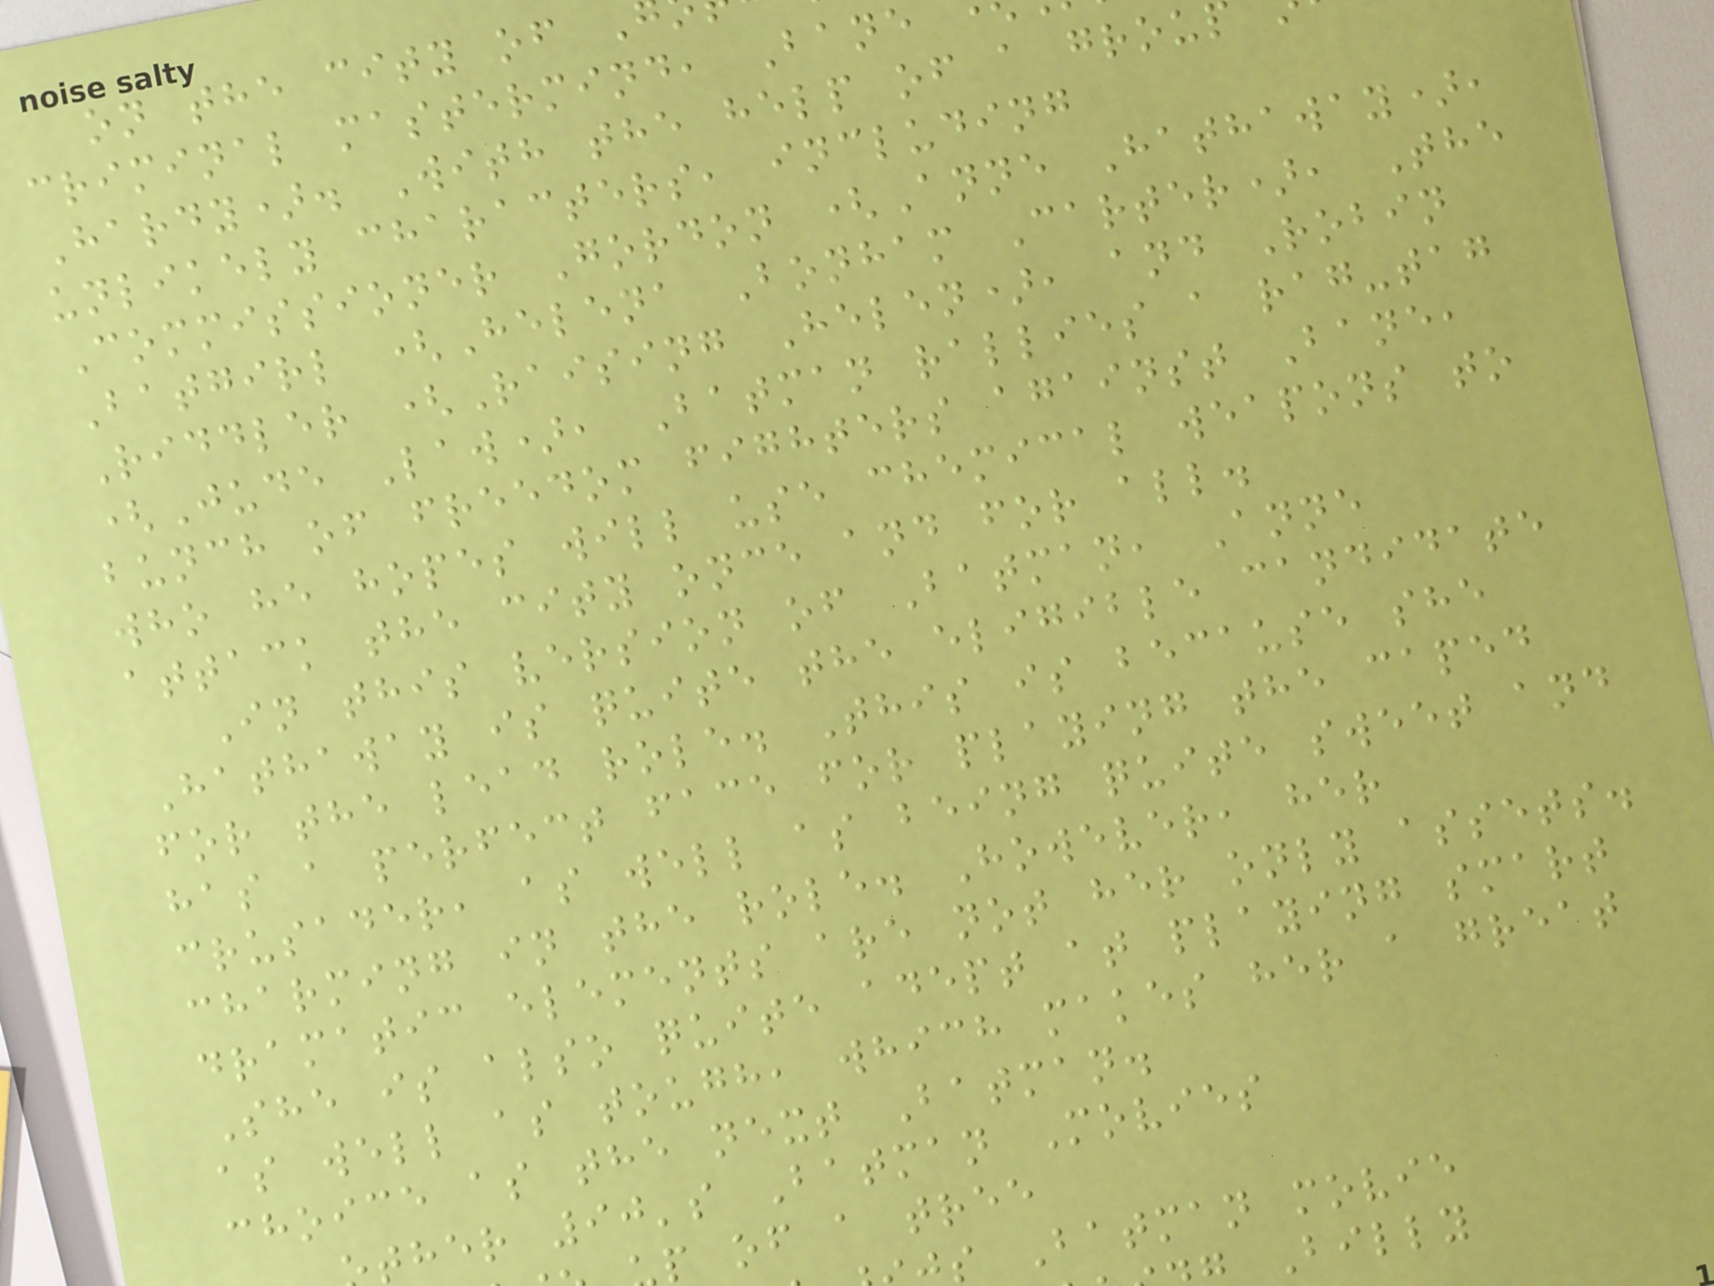on the city of
criminal mastermind, Bane
Hardy). With the help of a grou
unlikely characters, including
Commissioner Gordon (Anne Hathaway),
Batgirl (Helena Bonham Carter), The
Riddler (Raising Helen), and Robin
(Jude Law), Batman rallies a rag-tag
bunch of freedom fighters against Bane,
who he hopes will use chemical weapons to
attack the city once and for all.
In this version of Batman, Anne
Hathaway is quite the eligible candidate
for the lead role. This is because she
has a perfect face for playing the caped
crusader, as well as being quite sweet and
charming in the role. However, her
dramatic elements are not her only assets.
She is also quite adept at playing smart
as well as tough, which makes her a great
choice as the next Batman.
ther 90's Batman Movies
p of a tree
s Batman movie
